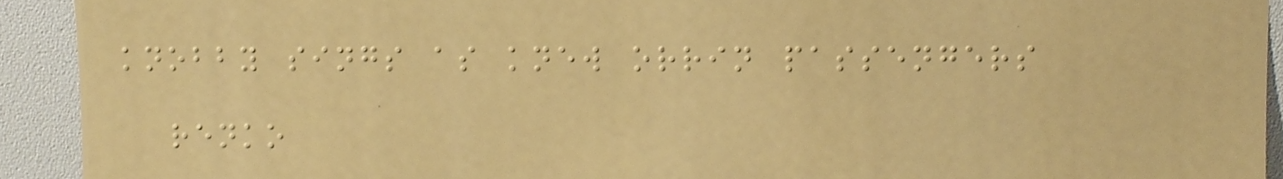knobby sings as knew orrin passengers
renko
